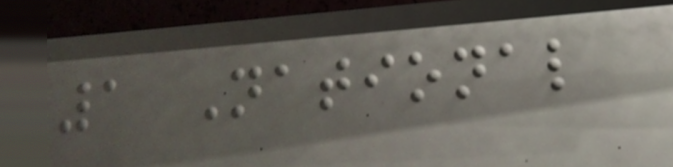1 National
